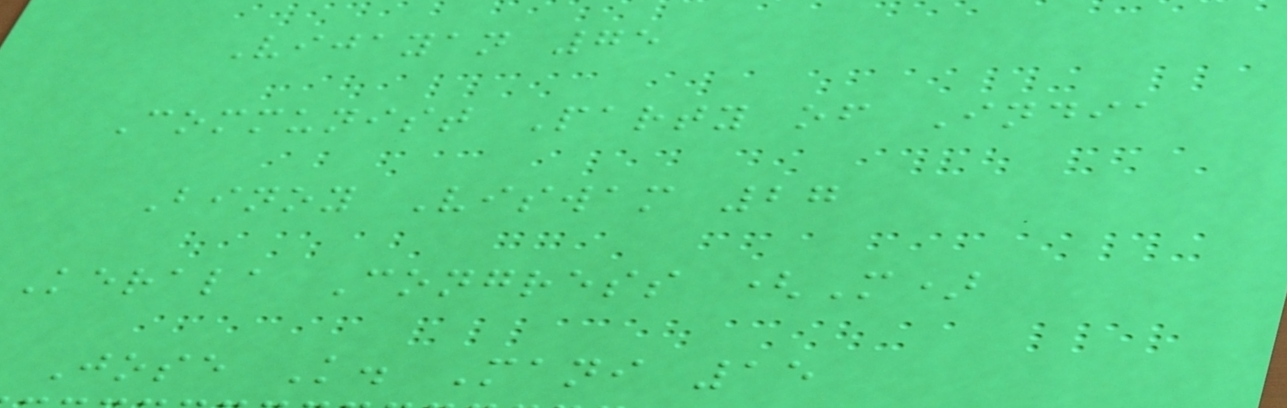Vijayan 75
Communist Party of India
Binoy Viswam 27
Kerala Congress (M)
Jose K. Mani 15
